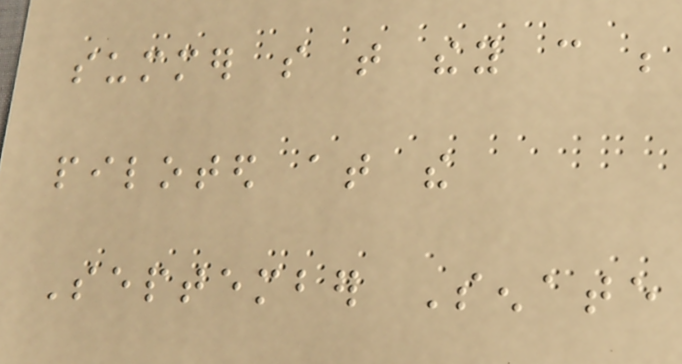summer so that they can be
piloted at the
September Senate
